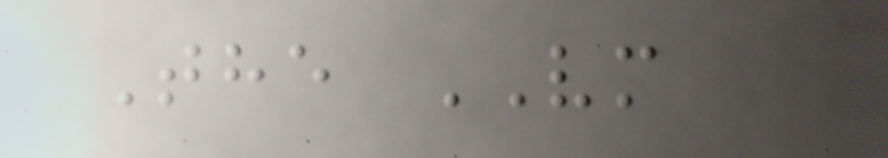The VM
